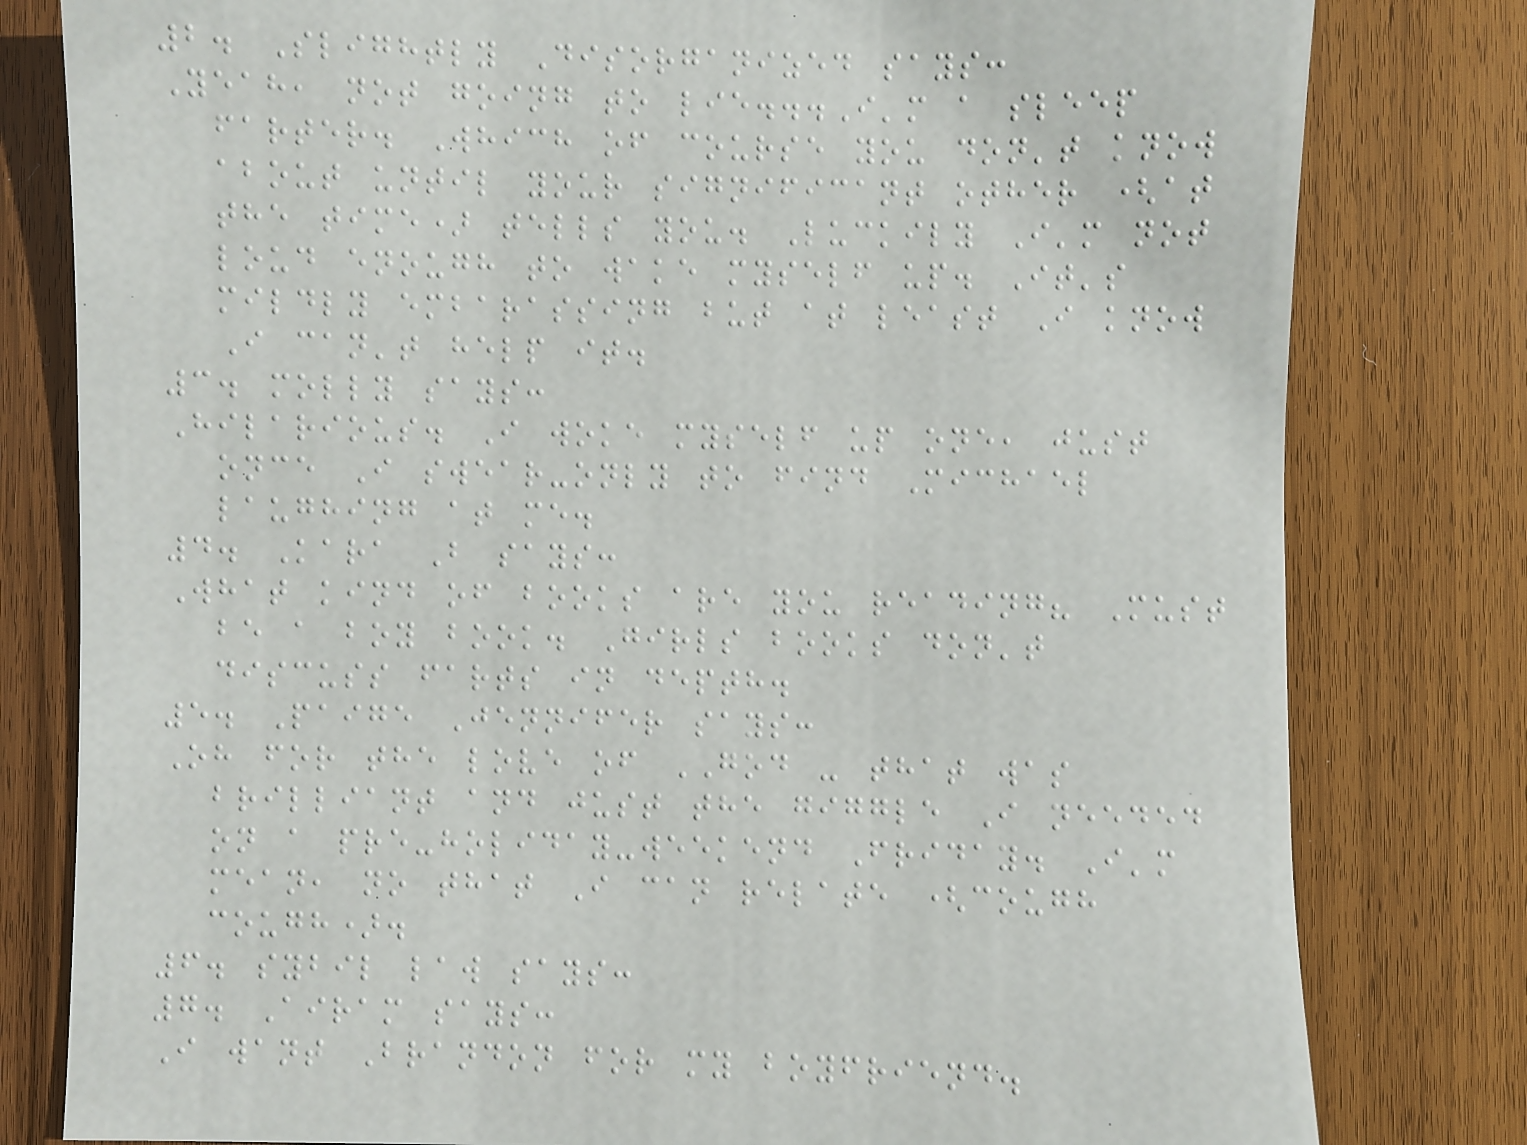2. Slightly Disorganized says:
Yeah, not going to lie...I'm a sleep
farter. Which of course you don't know
about until your significant other (at
the time) tells you. Luckily I'm not
loud enough to wake myself up. It's
mildly embarassing but at least I know
I can't help it.
3. molly says:
Hilarious. I woke myself up one, just
once I swear-only to find Michael
laughing at me.
4. Kara B says:
What kind of books are you reading? Must
be a boy book. Girls books don't
discuss farts in depth.
5. Paige Jennifer says:
Oh for the love of GOD - that was
brilliant and just the giggle I needed
on a pre-holiday-weekend Friday. I'm
mean, no that I can relate (cough
cough).
6. sybil law says:
7. Airam says:
I want Brandon for my boyfriend.
